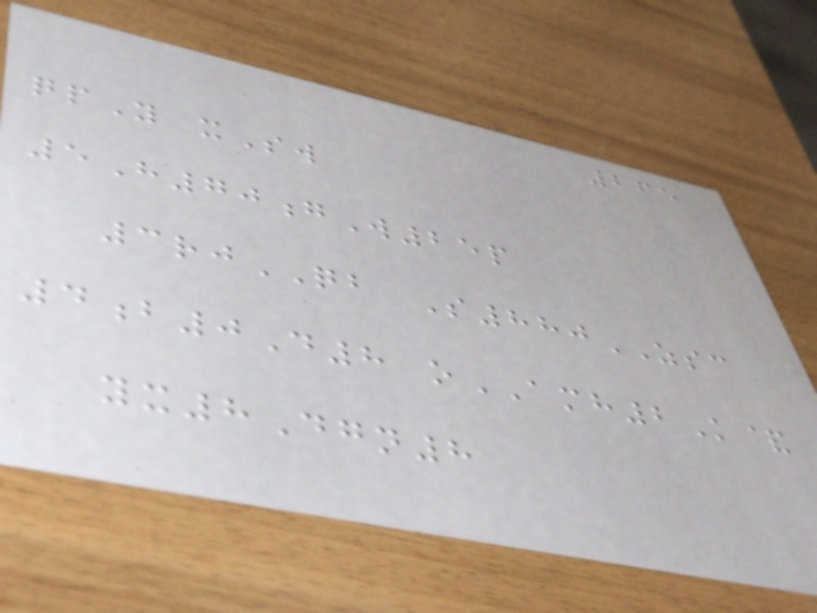265
qpY xSw
5H70gW25p
3rjQB S880ZSC
4b0D8 oAMH2K&
yx8Dgn8
